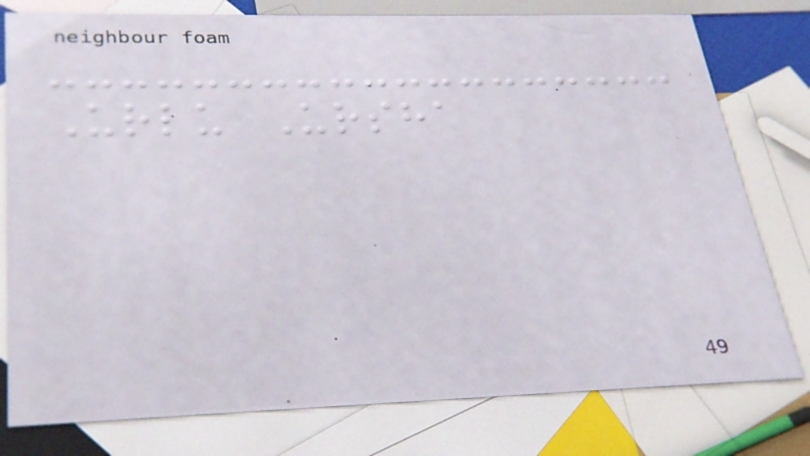Urlu Ursha
